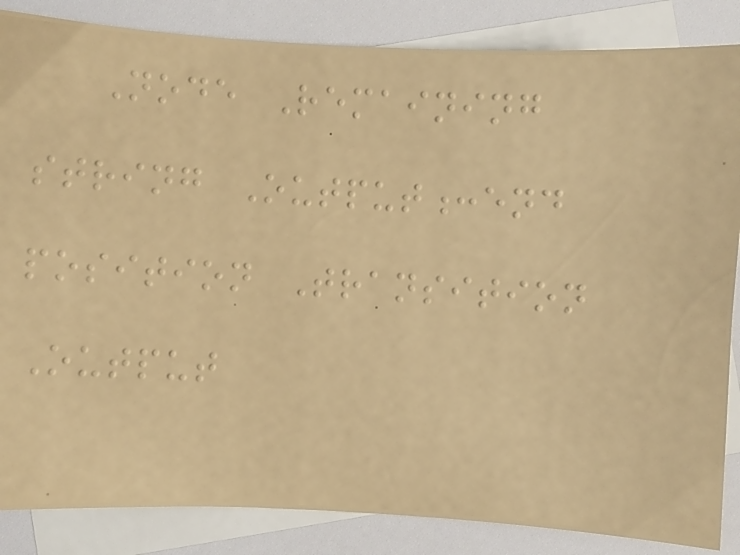Node Remaining
string Output:end
position Transition
Output
